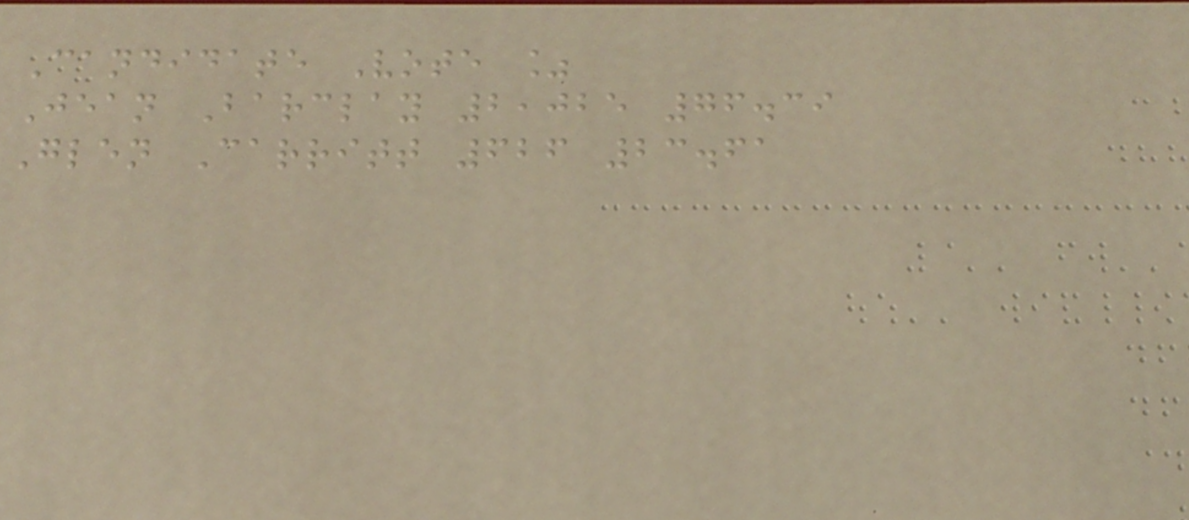Candidate Vote %
Jean Barclay 2,025 76.39
Glen Carritt 626 23.61
